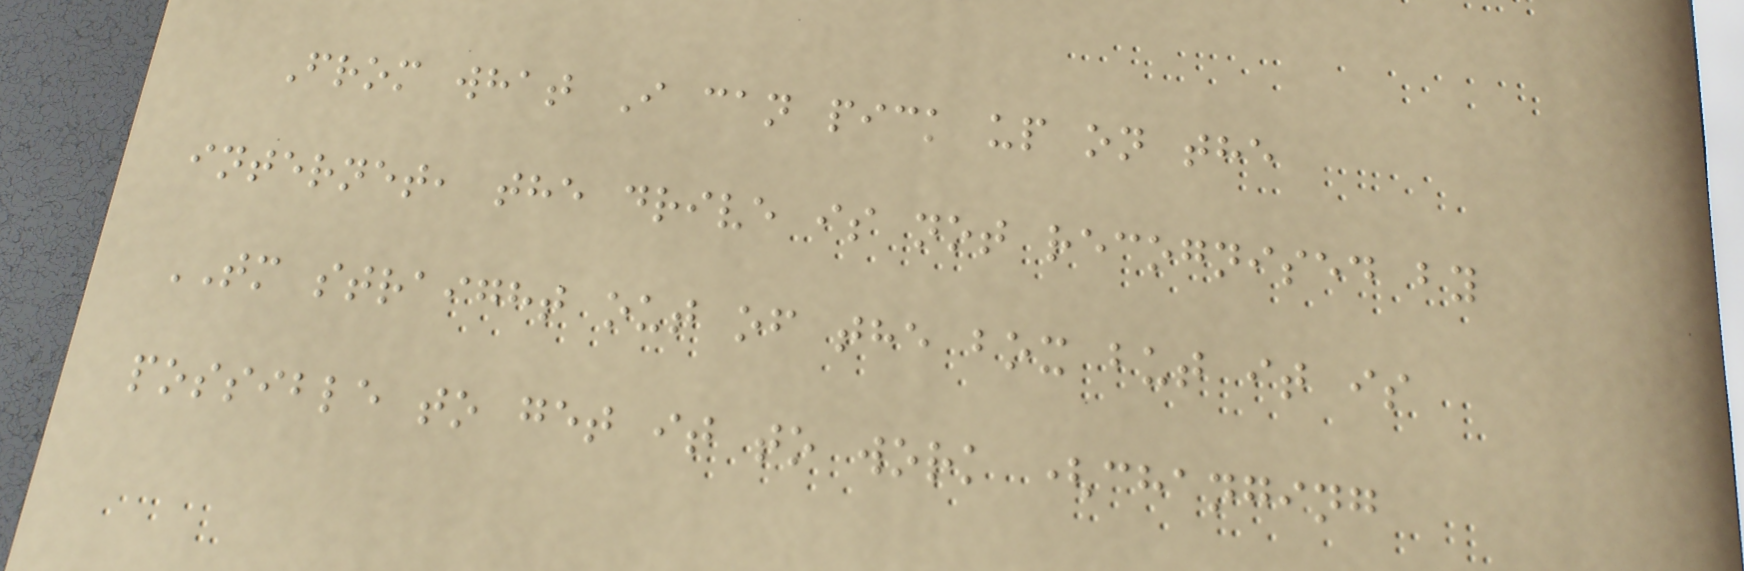From what I can pick up on the
internet, the drive is not recognised by
TM straight out of the box but it is
possible to get it to work (changing
